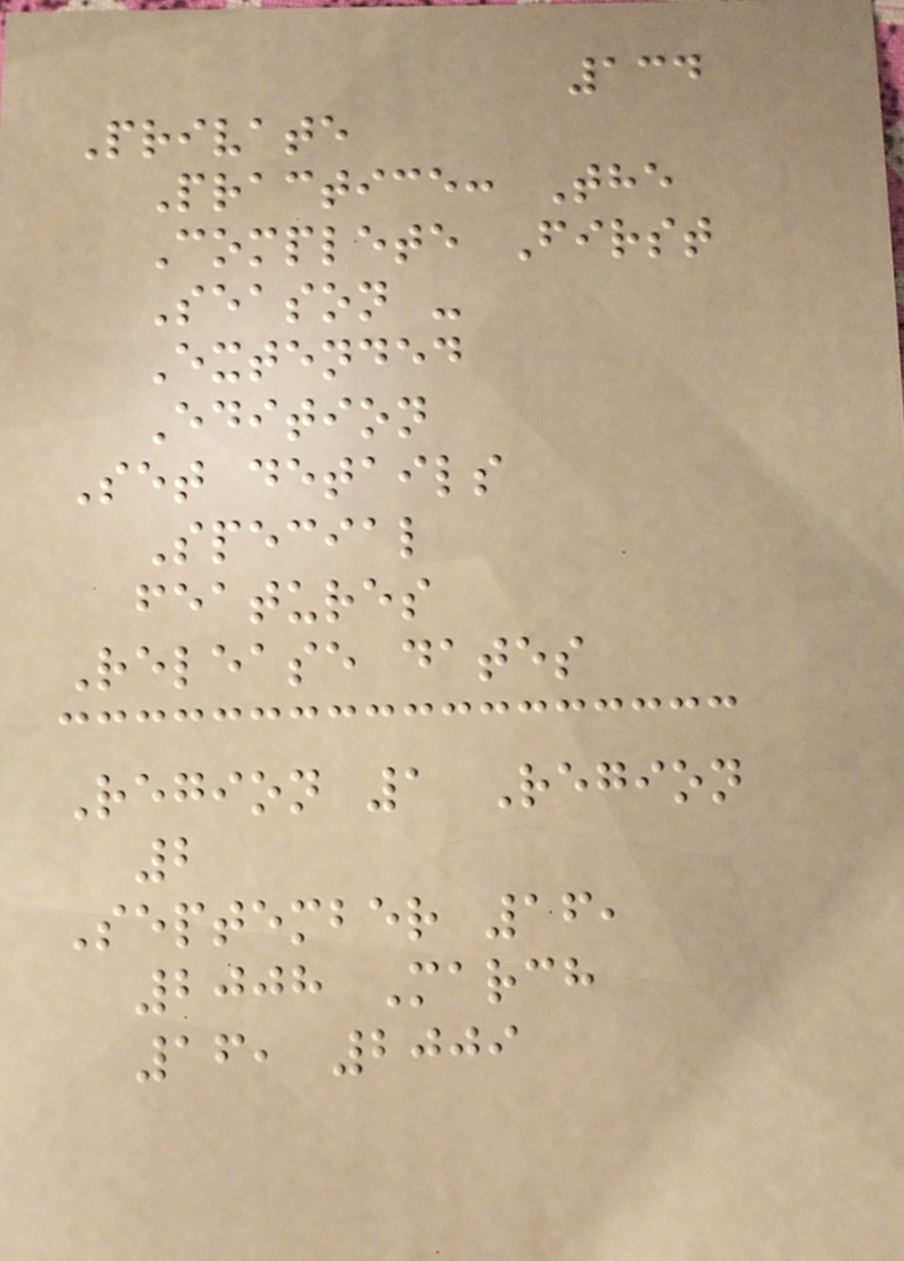134
Private
Practice: The
Complete First
Season -
Extended
Edition
Set details
Special
features
Release dates
Region 1 Region
2
September 16,
2008 March
16, 2009
